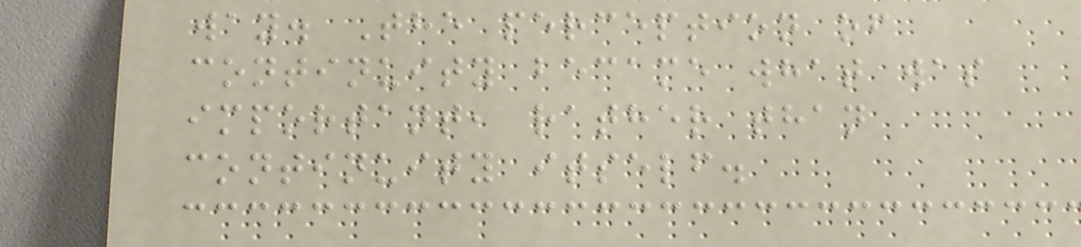way. The perception of
continuity became what was
important, rather than
continuity itself.
